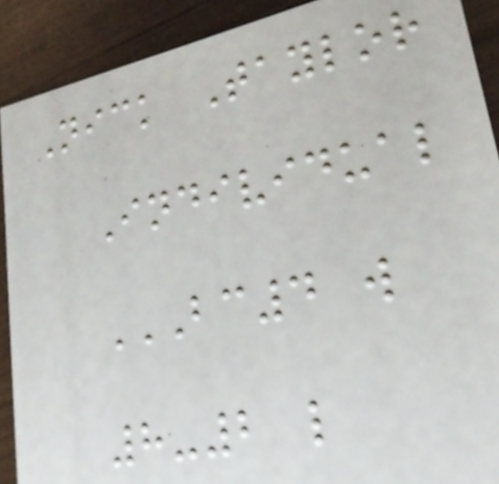Nick Taylor
Individual
BC4 W
8-2 L
